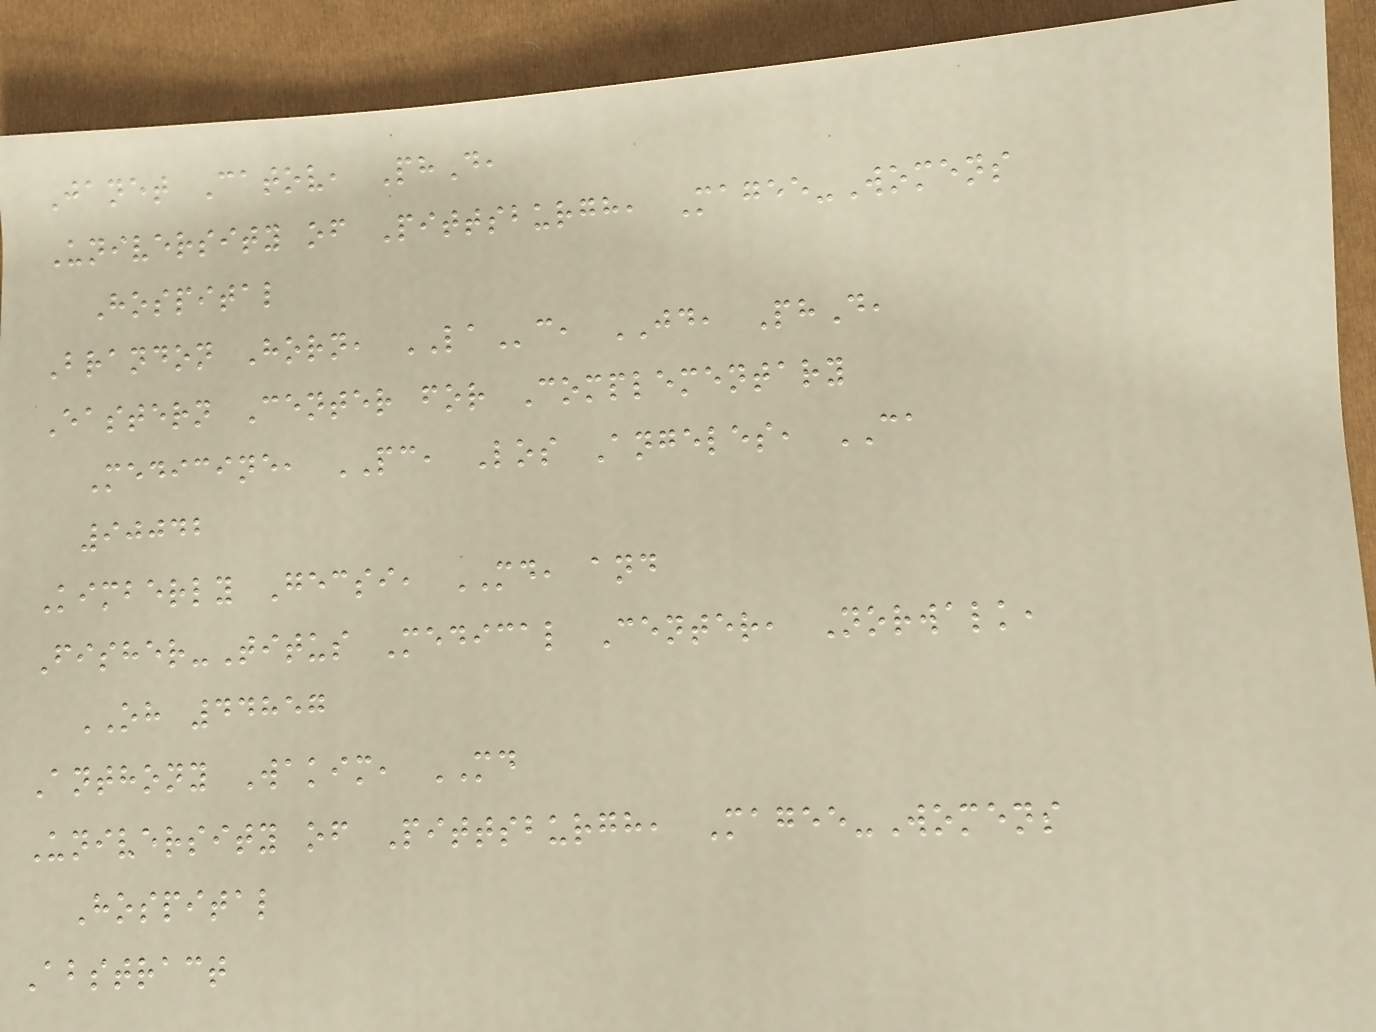Janet Catov, PhD,
University of Pittsburgh, Magee-Womens
Hospital
Brandon Horn, LAc, JD, PhD,
Eastern Center for Complementary
Medicine, PC, Los Angeles, CA
90042
Kimberly Gecsi, MD, and
Fisher-Titus Medical Center, Norwalk,
OH 44857
Anthony Wakim, MD
University of Pittsburgh, Magee-Womens
Hospital
Abstract
